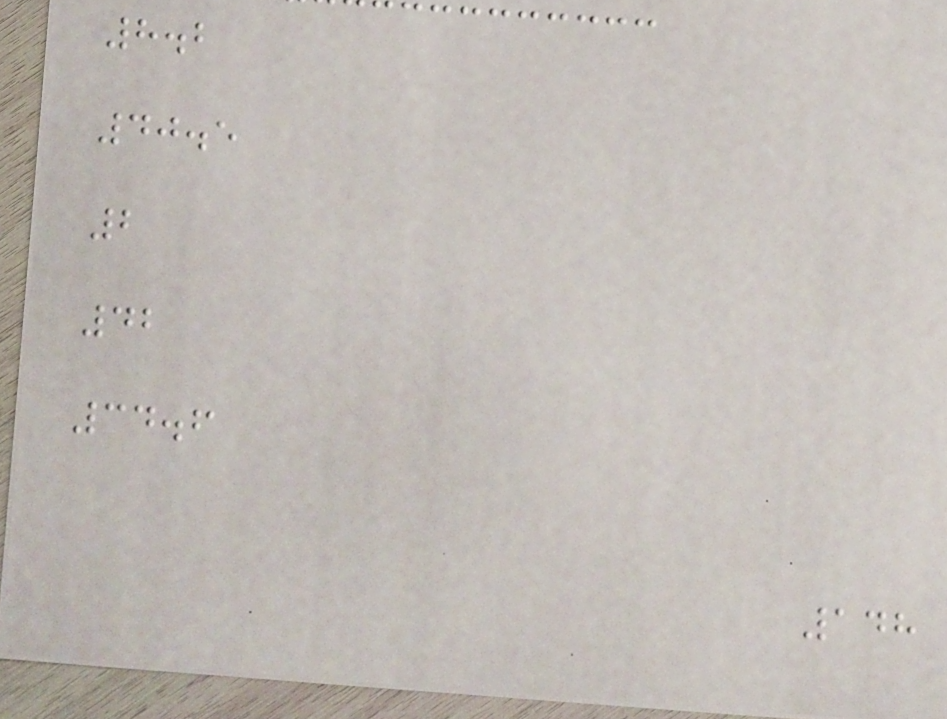8.2
40.5
2
42
34.6
148
